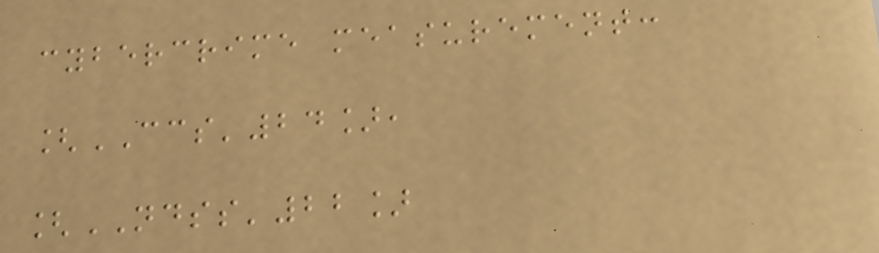cybercrime measurement:
[CCS'24],
[NDSS'22]
